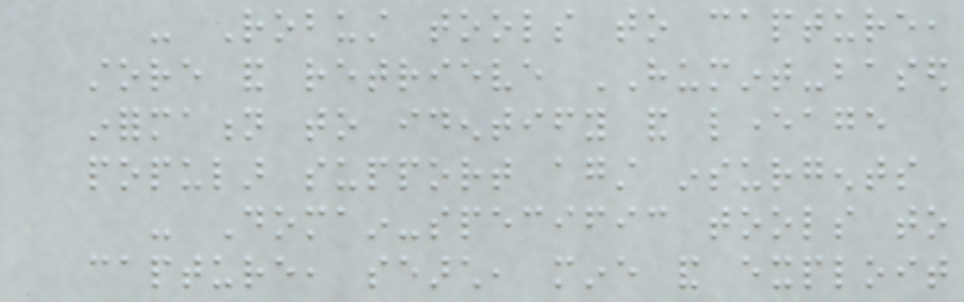- Robust tools to capture,
store and retrieve HUMINT-based
information to identify and leverage
popular support against insurgents
- Domain-specific tools to
capture, search, mine and exploit
